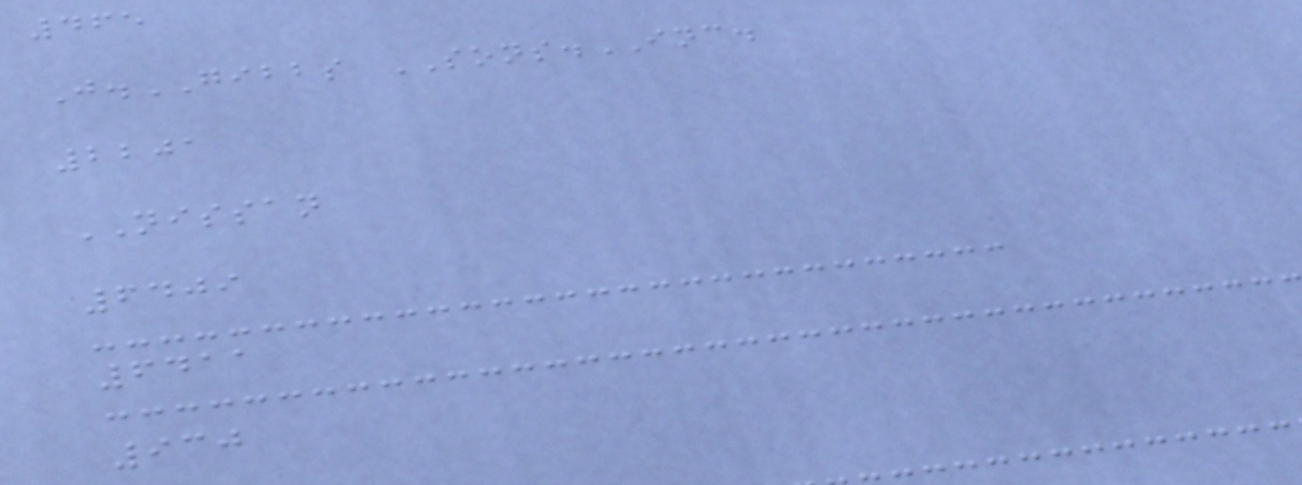465
J.GIBBS SONS.INC.
2201
NISSAN
6409
6411
930
